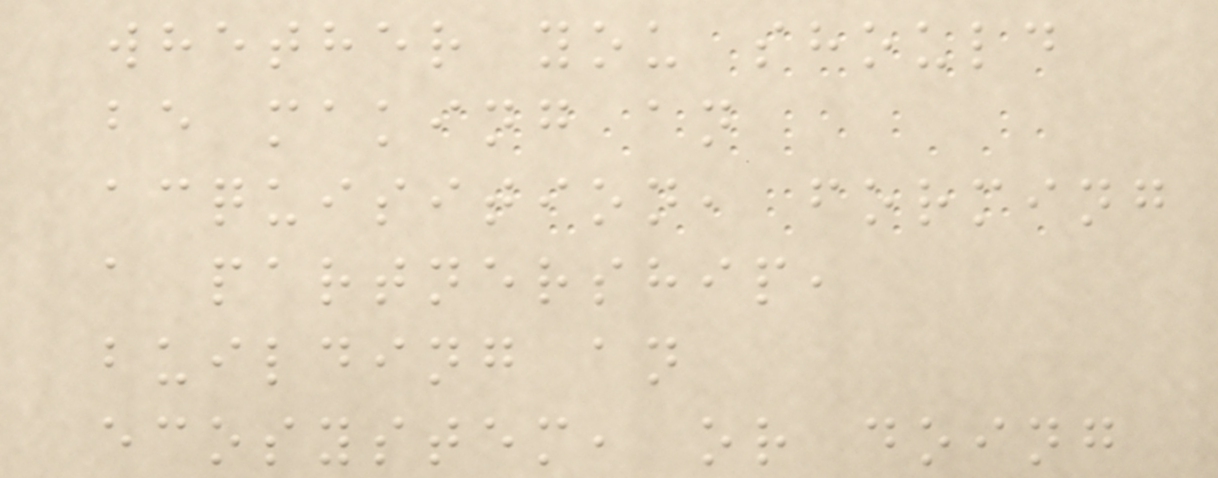whether you should
be making an
acquisition, forming
a partnership,
building an
ecosystem, or doing
